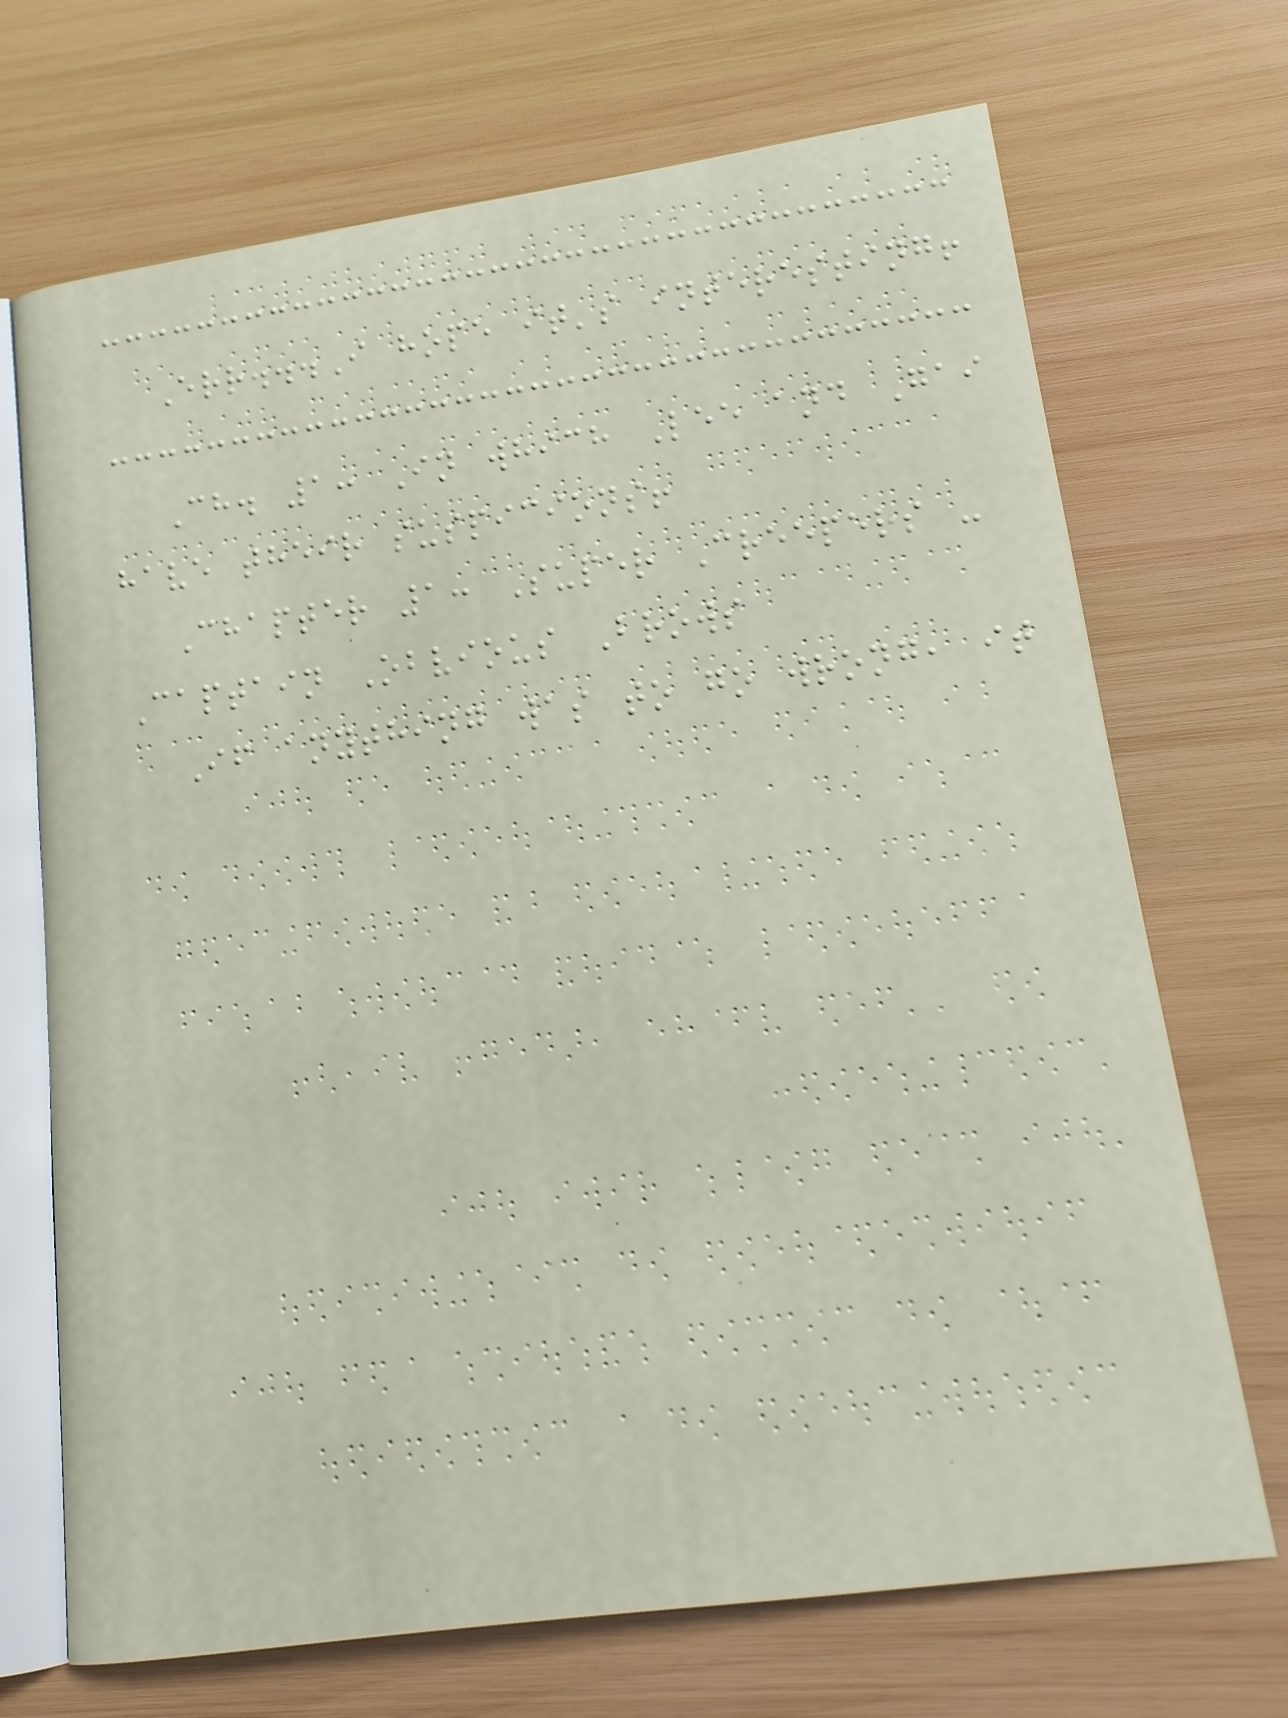Err...I hope it's interesting!
Ch. 1: In which Lee and Gai
have their suspicions!
Chapter 1: Super Creepers -
Captain Obvious Brows
If anything was to go wrong, it
